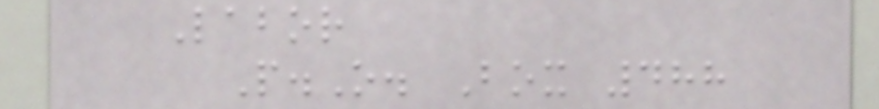Labor
P.O. Box 488
